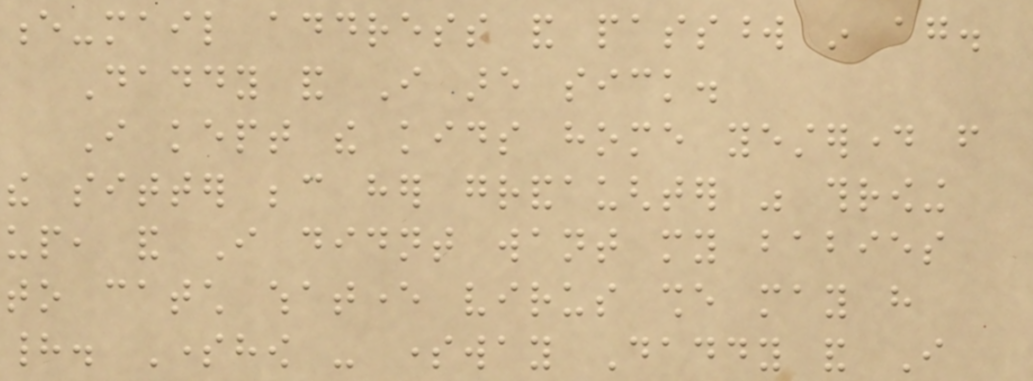e-mail address and password in again.
Daddy and I are sick.
I kept the kids home yesterday from
the sitter because her grandaughter was throwing
up, and I didnt want my babies
to catch whatever virus she may have
had. Somehow - someway Daddy and I
